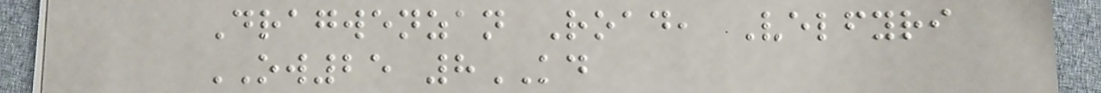Dragwenzan Road, Velfyri
OW25 8KD
